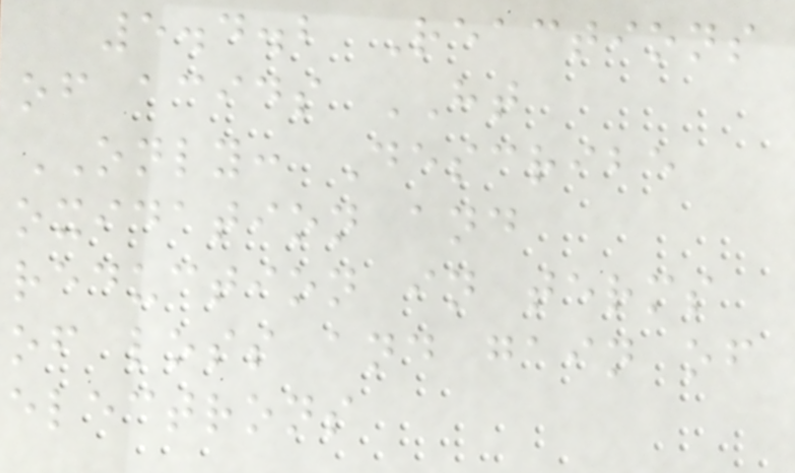5.4.2 Reactions
of acids HT
ONLY: Describe
oxidation and
reduction in terms
of loss and gain of
electrons
